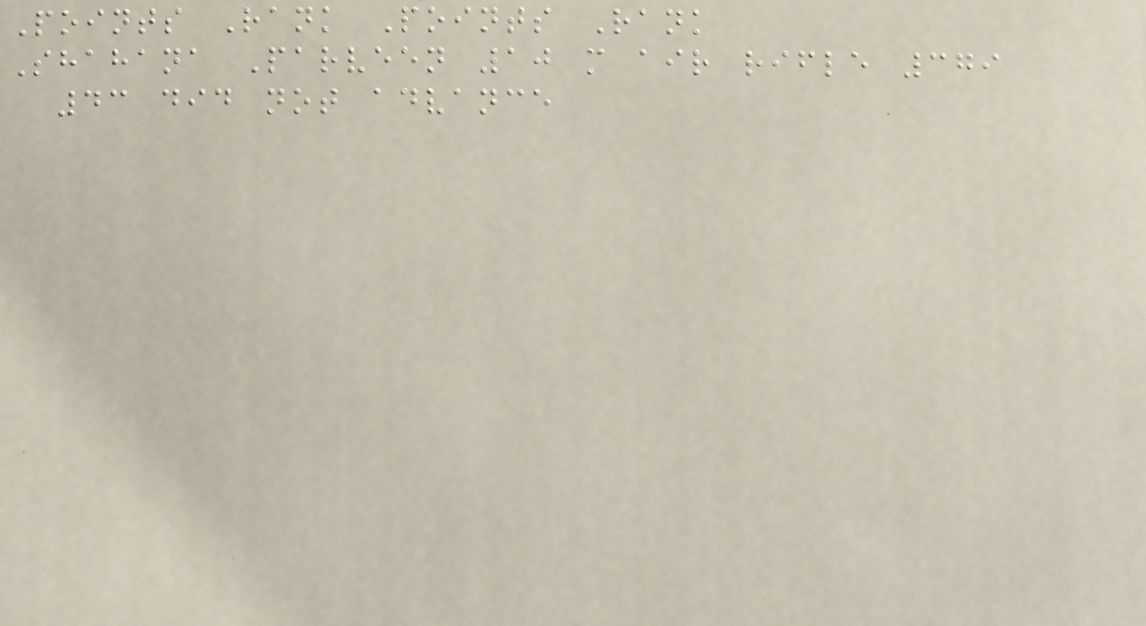Points Rank Points Rank
Shahana Parveen 10 m air rifle 379
43 did not advance
